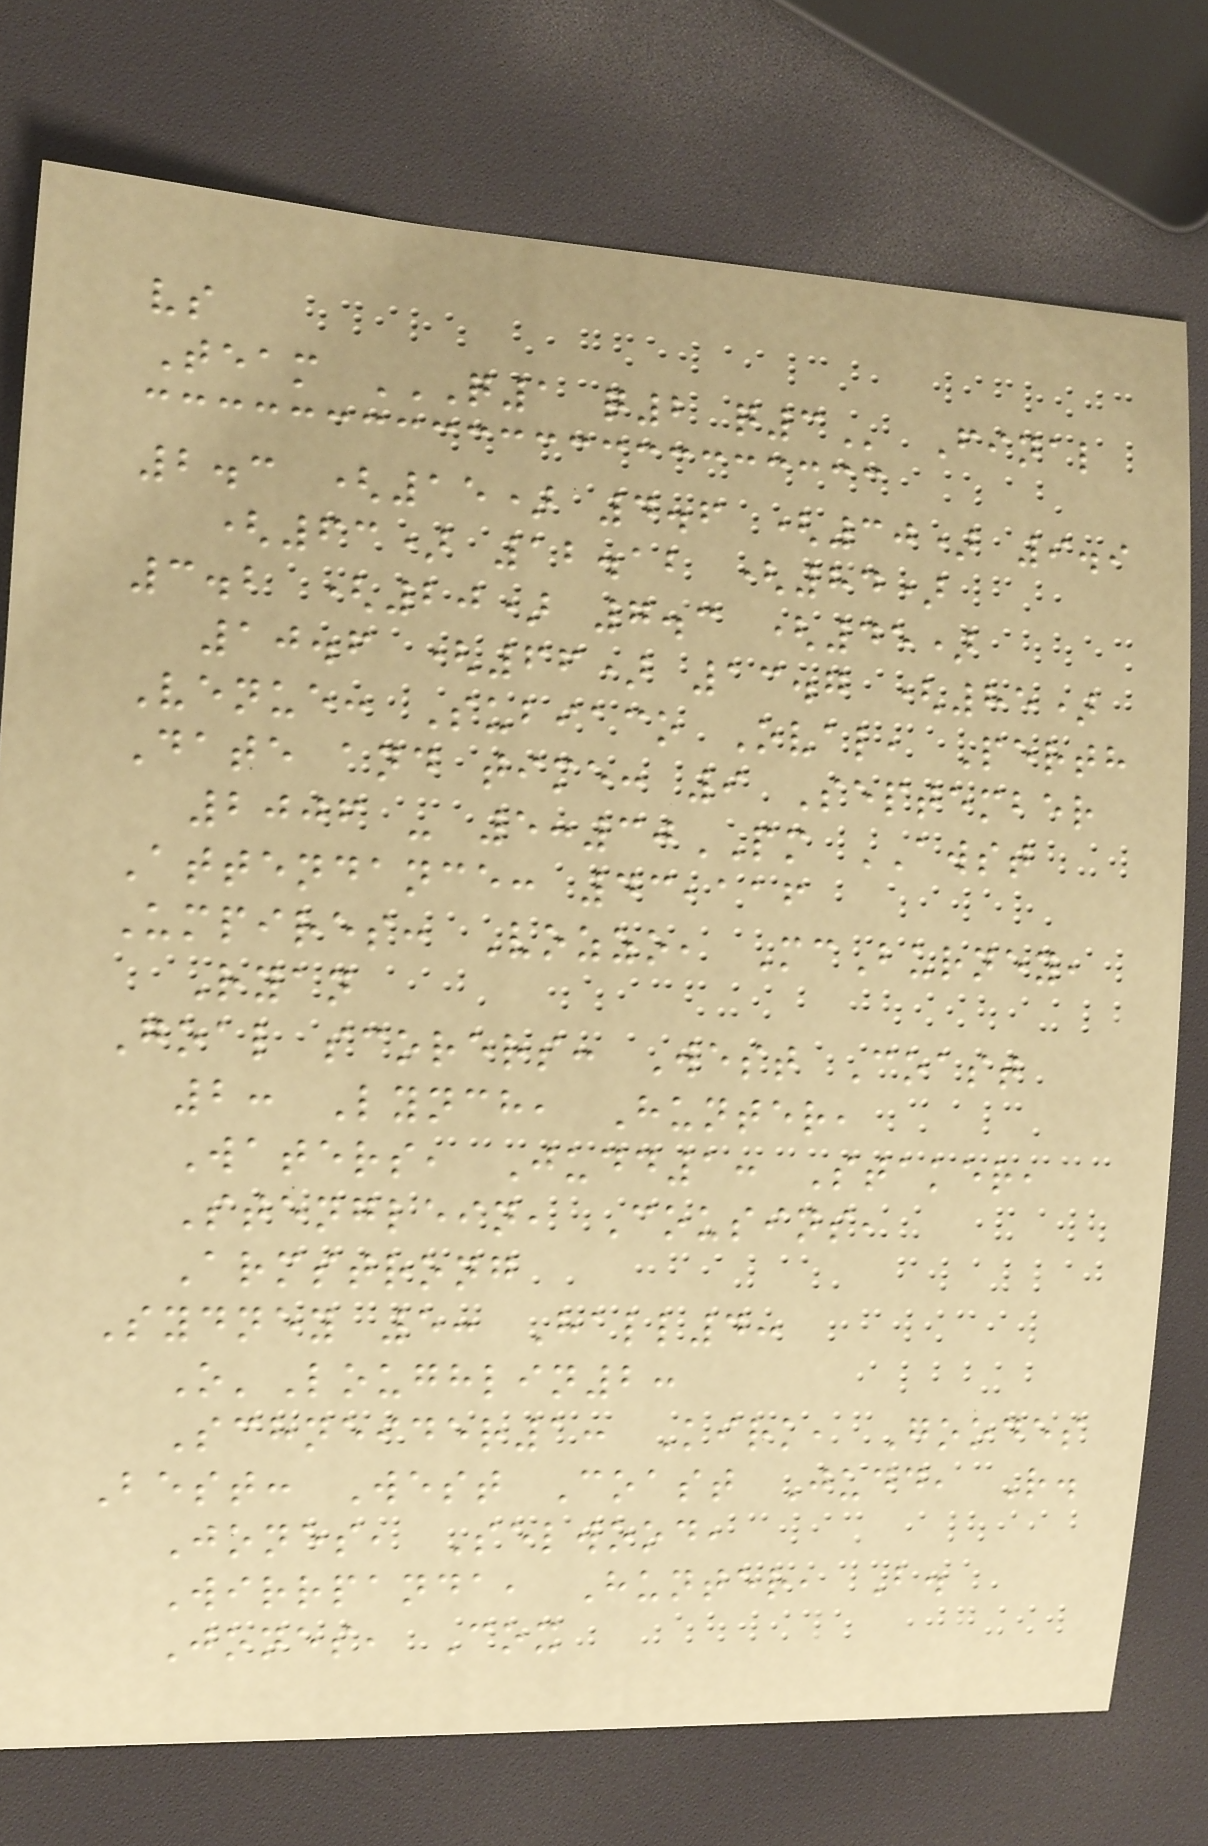vs
Team Q1 Q2 Q3 Final
2.3 (15) 4.6 (30) 9.9
(63) 12.12 (84)
3.2 (20) 7.3 (45)
10.6 (66) 13.7 (85)
Venue: Subiaco Oval, Perth
Date and time: 9 September
2006 - 5:30PM AWST
Attendance: 43,116
Umpires: Vozzo, McBurney,
Ryan
Goal scorers: West Coast
2: Lynch, Hunter,
Waters, Judd1: Staker,
Stenglein, Cousins,
Armstrong
Sydney 5: Hall4:
O'Loughlin2:
Schneider1: Kirk, Goodes
Best: West Coast Judd, R.
Jones, Selwood,
Wirrpanda, Hunter, B.
Jones, Cox
